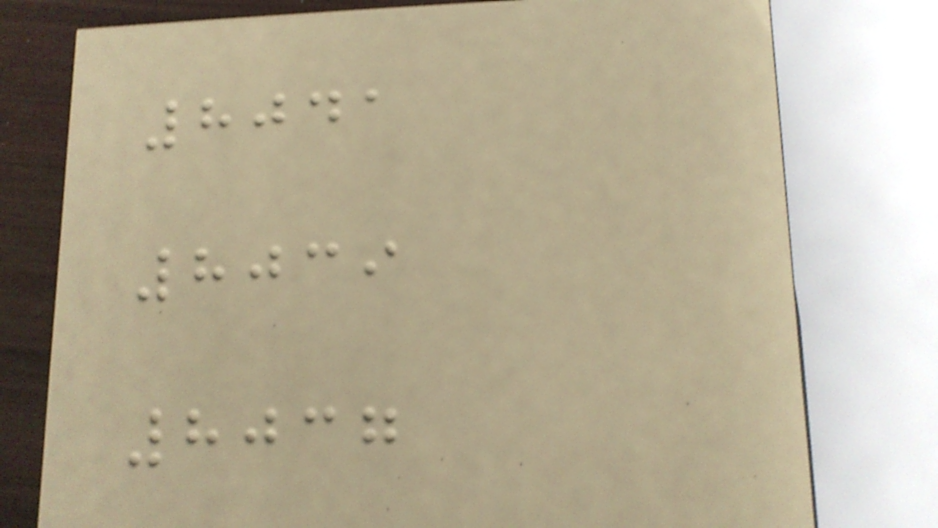8041
8039
8037
